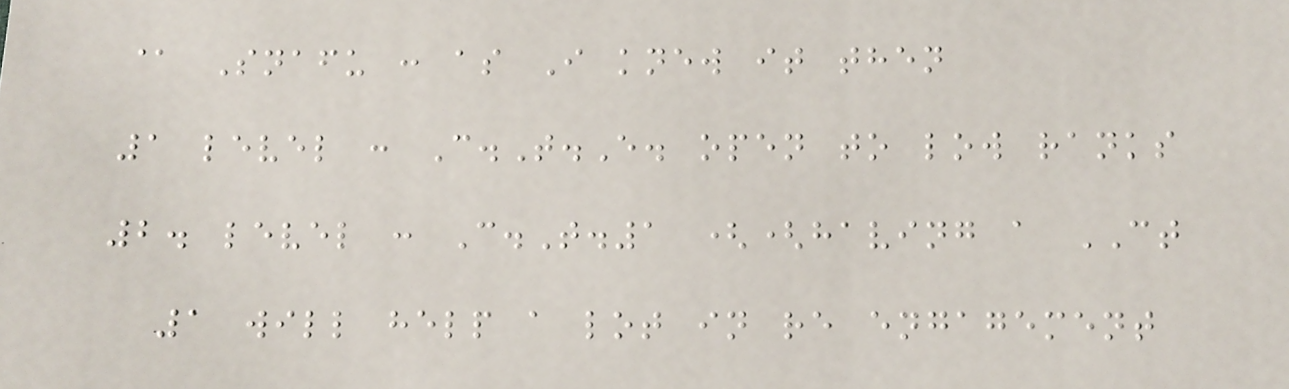@ Snafu : as I knew it then
1 level : C.T.E. open to low ranks
2. level : C.T.1 ((having a CT
1 will help a lot in re engagement
